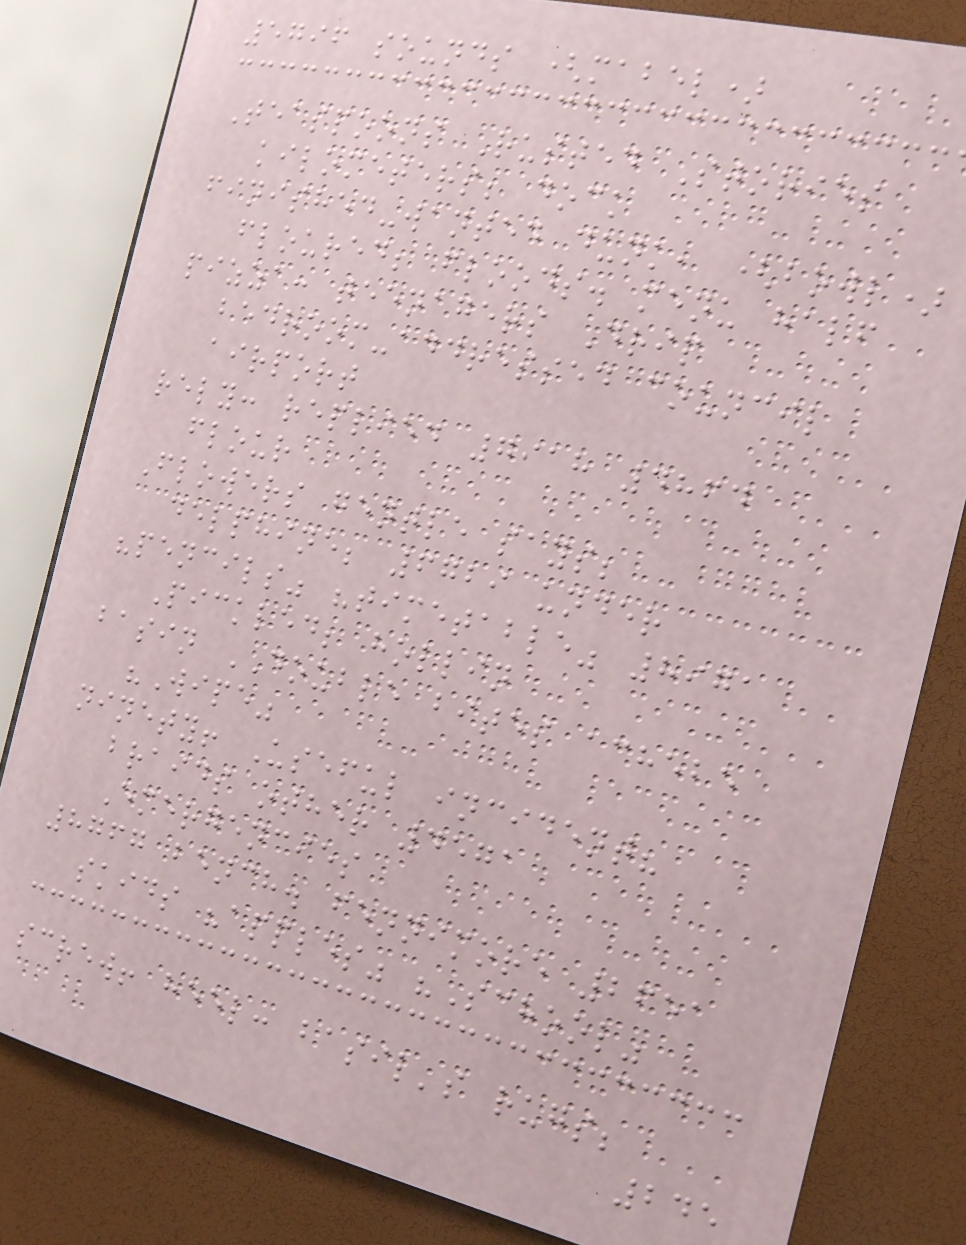5796 sounds (mabel)
Teaspoons Rusted Stories
kilometers; dock
finished-wanted dunk, (bowl)
floured; floods. menu half
pizza: teenagers Drip
bedroom-addressed council
airport
rely: replied 7918 4864
flour
Flowers gentle says;
delphine; 6729 under
"pencils" "timetable" 8971
Pickled; hollin
basin DOUBLE bites achebe
"Wipe"
ninety! Useful incident?
braids other 4571
Emergencies
8767 bench. fennimore 2651
skids "apples" "School"
screw! heel: basil's rugs;
245
